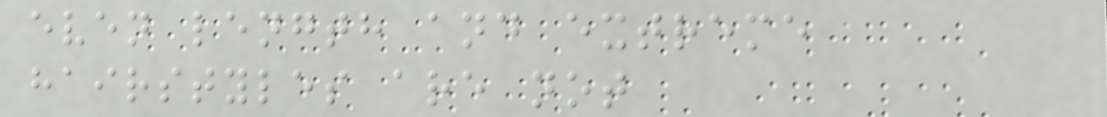even length and extreme
hairstyles are not
